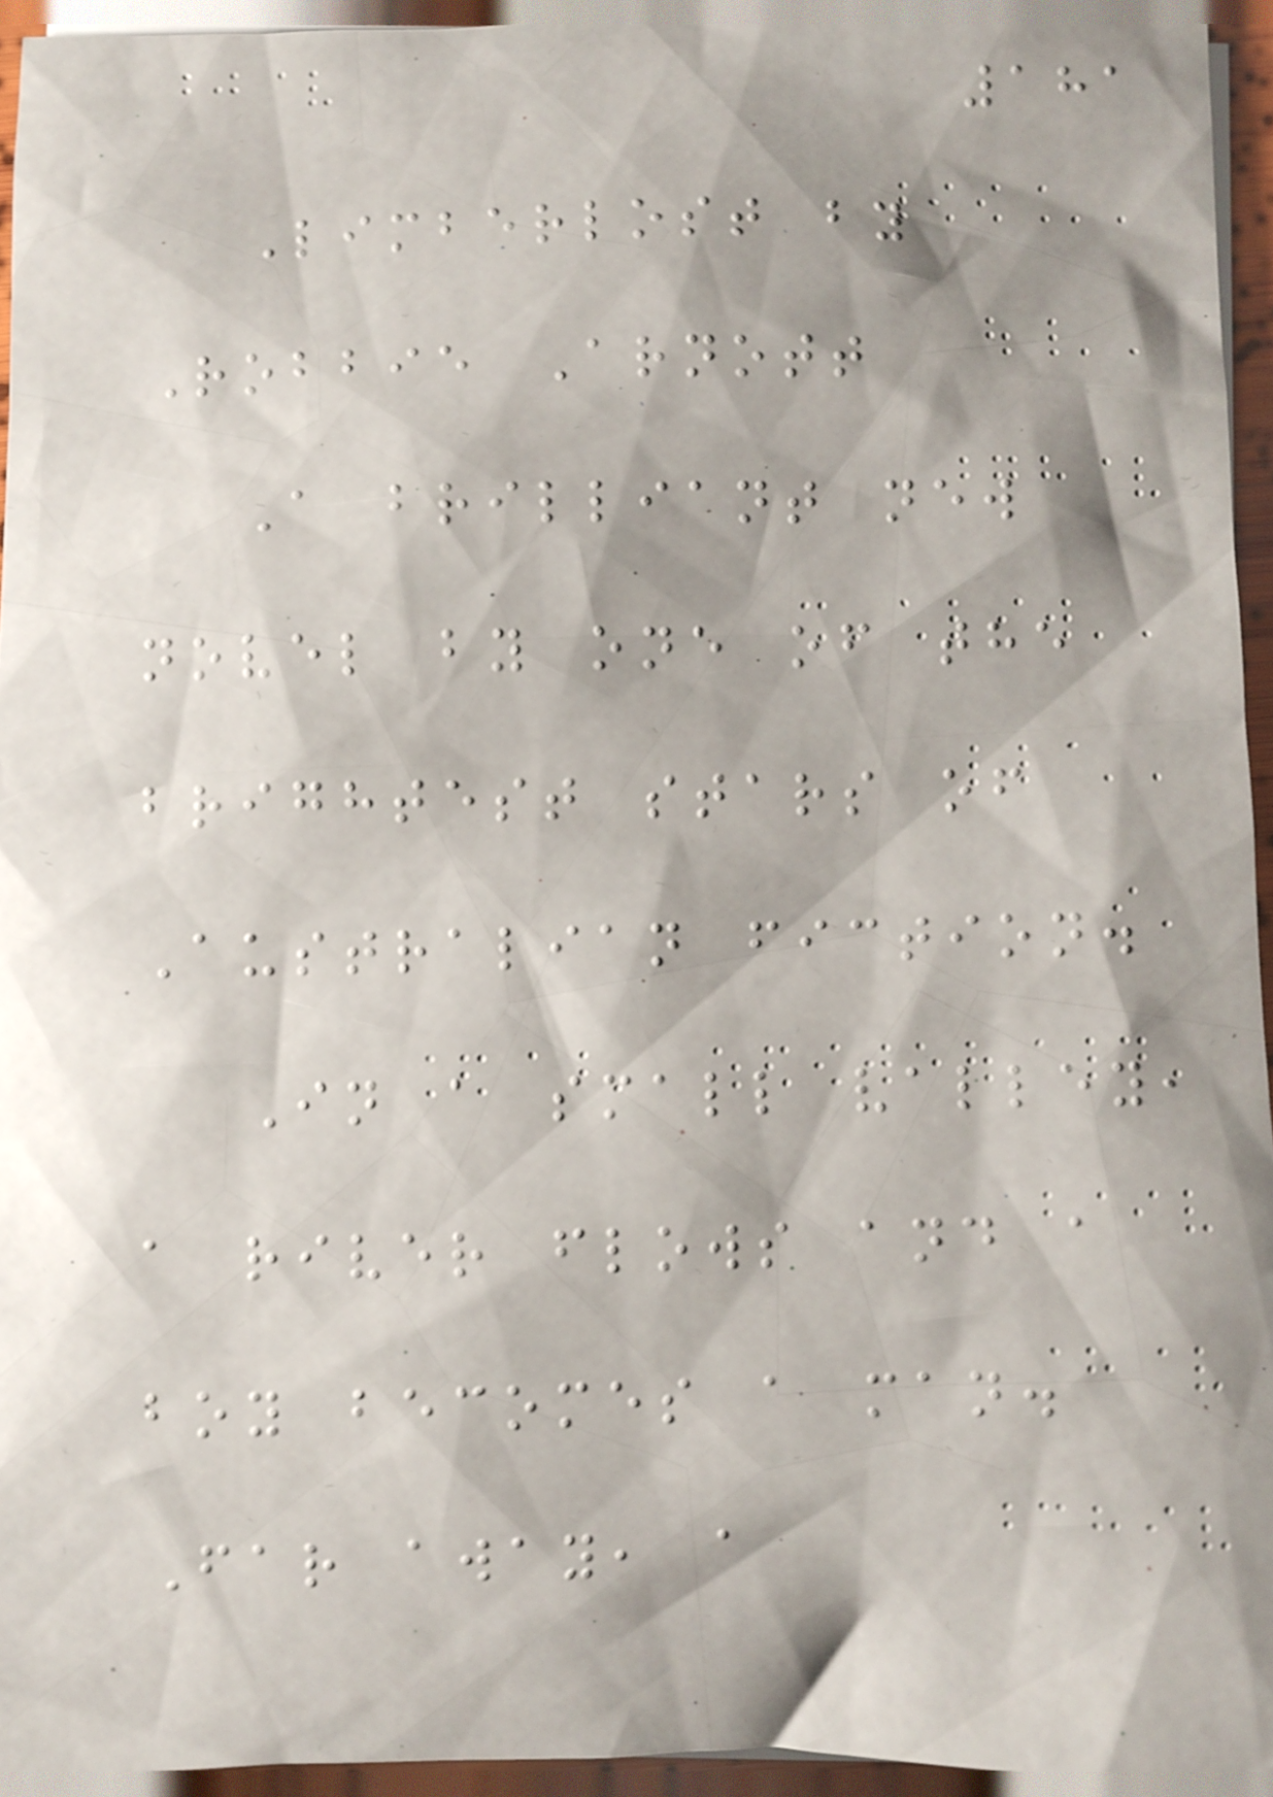181
Limberlost by
Robbie Arnott
A brilliant new
novel by one of the
brightest stars of
Australian fiction.
In a small valley,
a river flows and a
boy becomes a man.
Far away, a
